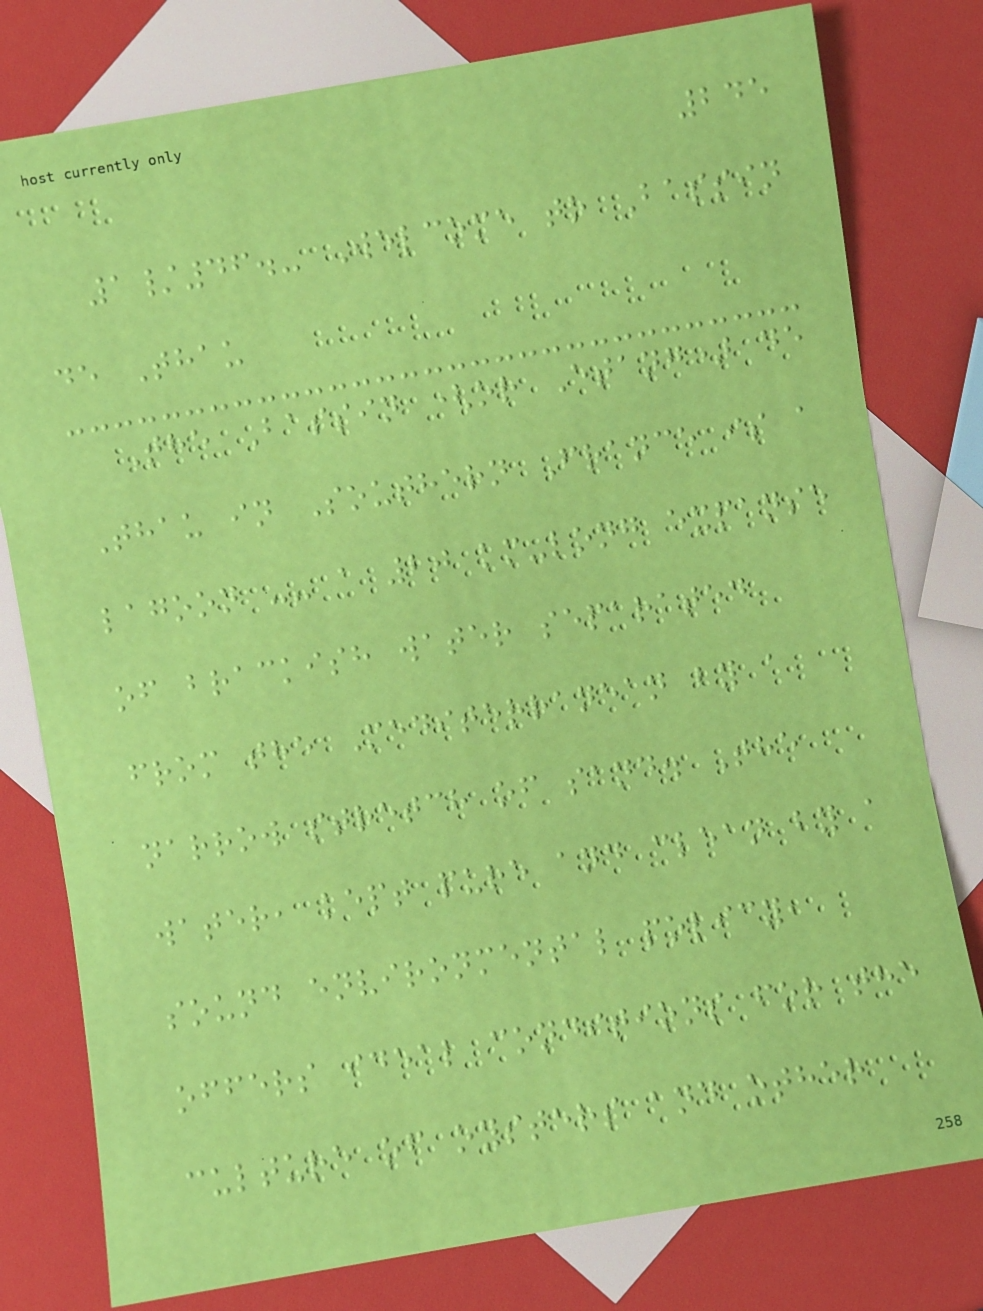245
1/46.- Welcome to Bassin
de Thau
The Bassin (or Etang) de
Thau in Southern France is a
lagoon -- a 20 km-long expanse
of brackish water separated
from the Mediterranean by a
narrow stretch of sand. The
water, kept pure and clean by a
sound environmental policy,
offers ideal conditions for the
culture of oysters and other
